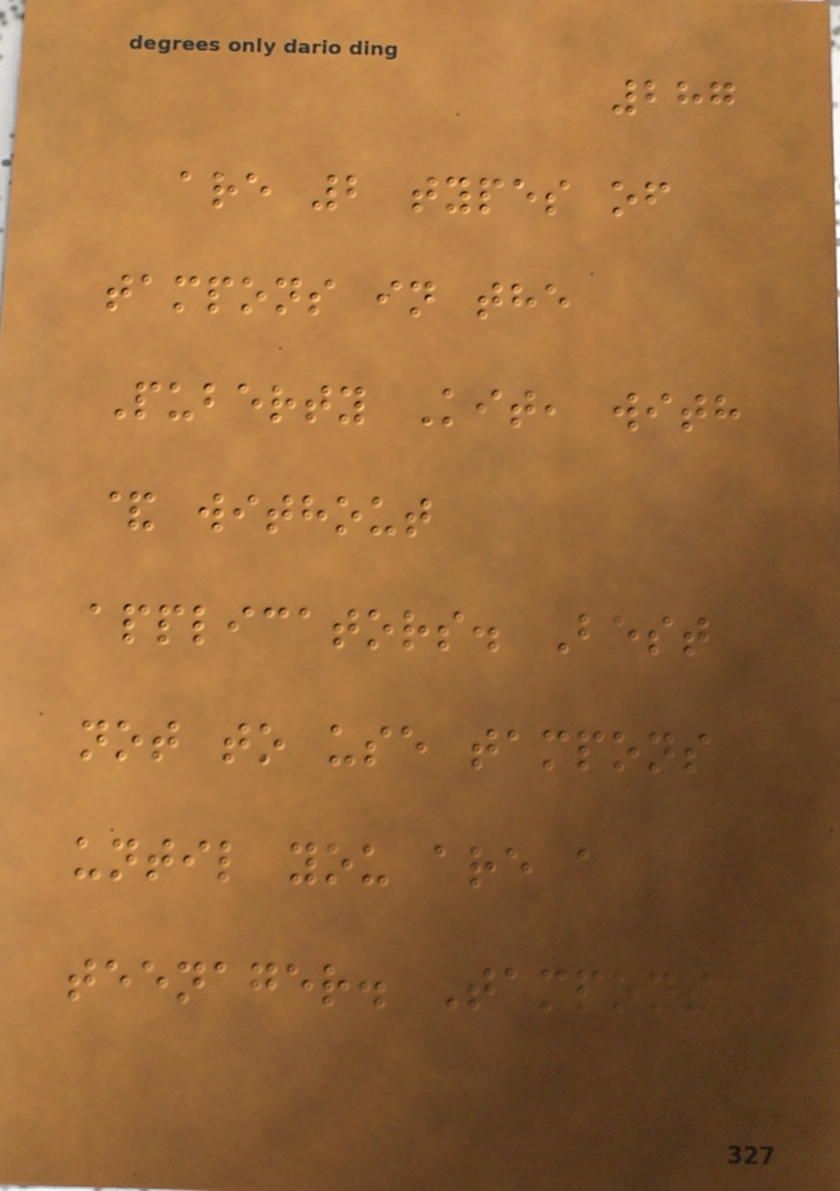287
are 2 types of
tampons in the
Puberty Kit, with
& without
applicators. Best
not to use tampons
until you are a
teenager. Tampons
